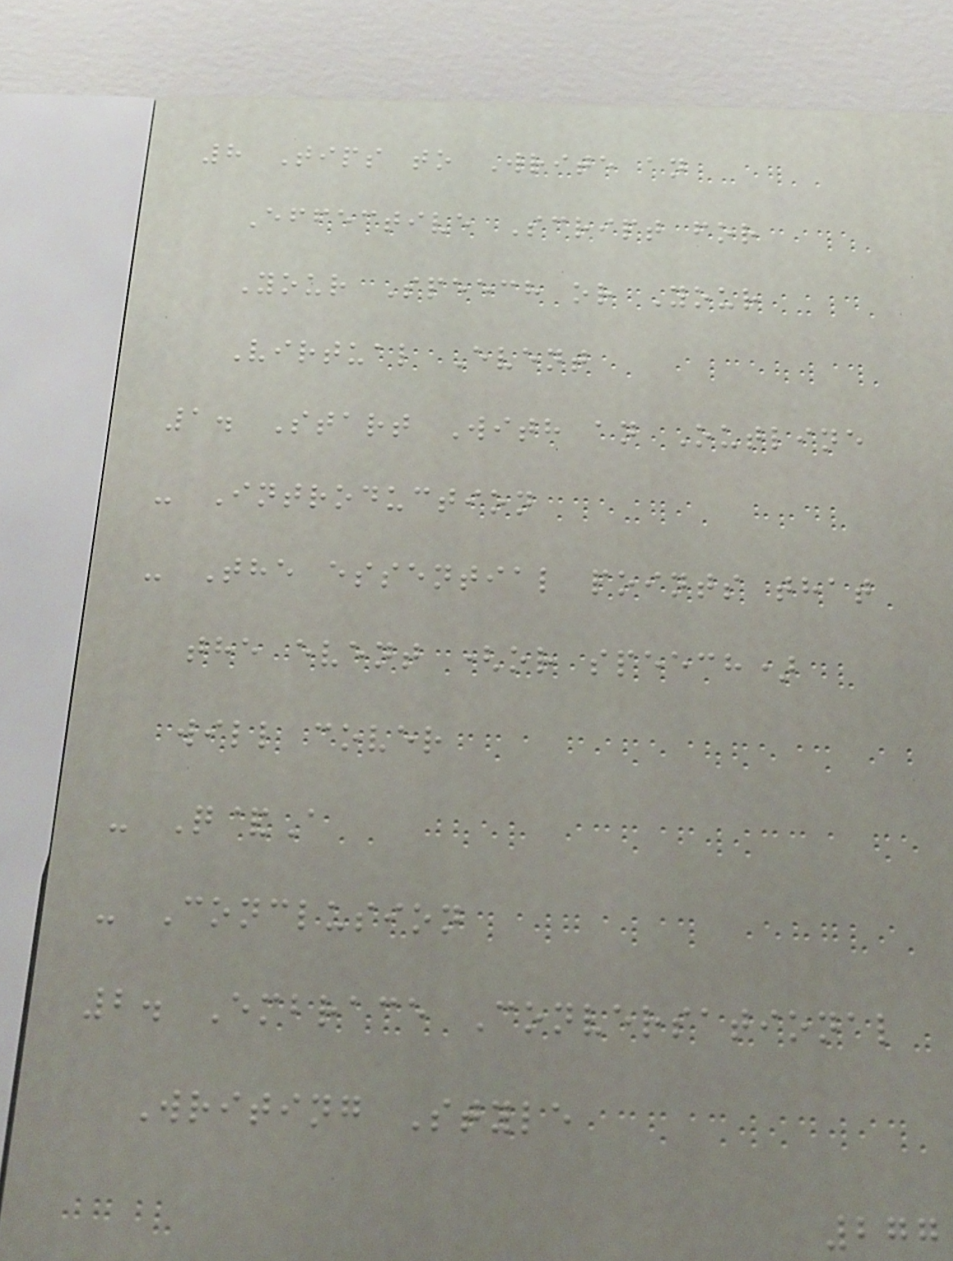8 Tips to Write an
Effective Script for
Your Speech or Your
Virtual Event
1. Start With an Outline
- Introduction
- The essential points that
the event (or speech)
will cover
- Q&A
- Conclusion
2. Embrace Conversational
Writing Style
277
